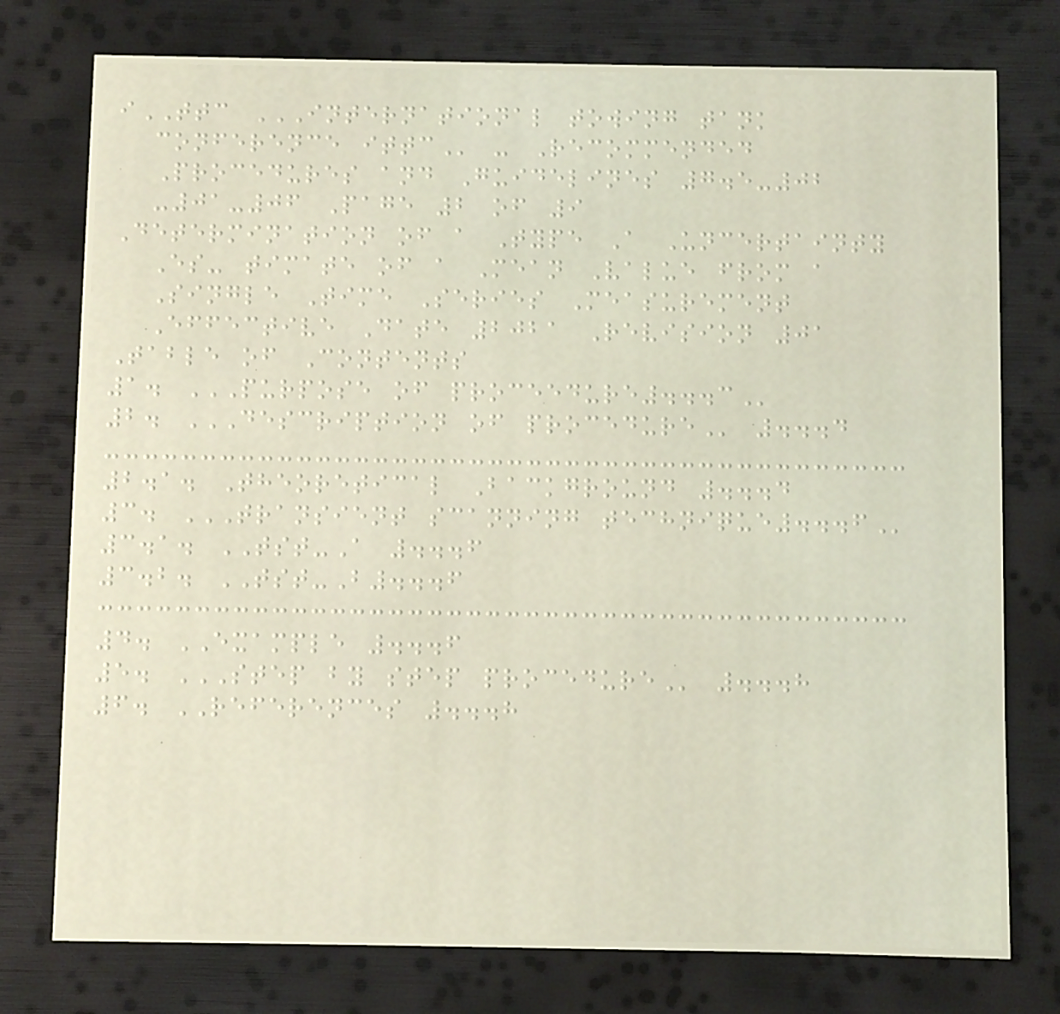iTTC INTERNATIONAL TOWING TANK
CONFERENCE ITTC - Recommended
Procedures and Guidelines 7.5-02
-01-06 Page 2 of 9
Determination of a Type A Uncertainty
Es- timate of a Mean Value from a
Single Time Series Measurement
Effective Date 2021 Revision 01
Table of Contents
1. PURPOSE OF PROCEEDURE...3
2. DESCRIPTION OF PROCEDURE ...4
2.1. Theoretical Background ...4
3. TRANSIENT SCANNING TECHNIQUE...6
3.1. TST-A ...6
3.2. TST-B...6
4. EXAMPLE ...6
5. STEP BY STEP PROCEDURE ...8
6. REFERENCES ...8
